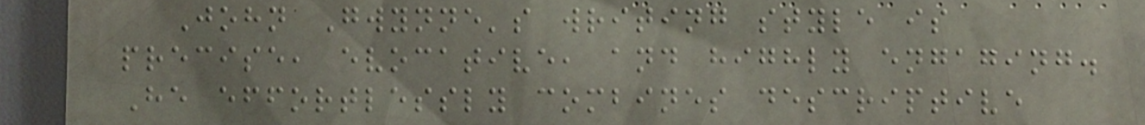John Gwynne's writing style is
precise, evocative, and highly engaging.
He effortlessly combines descriptive
